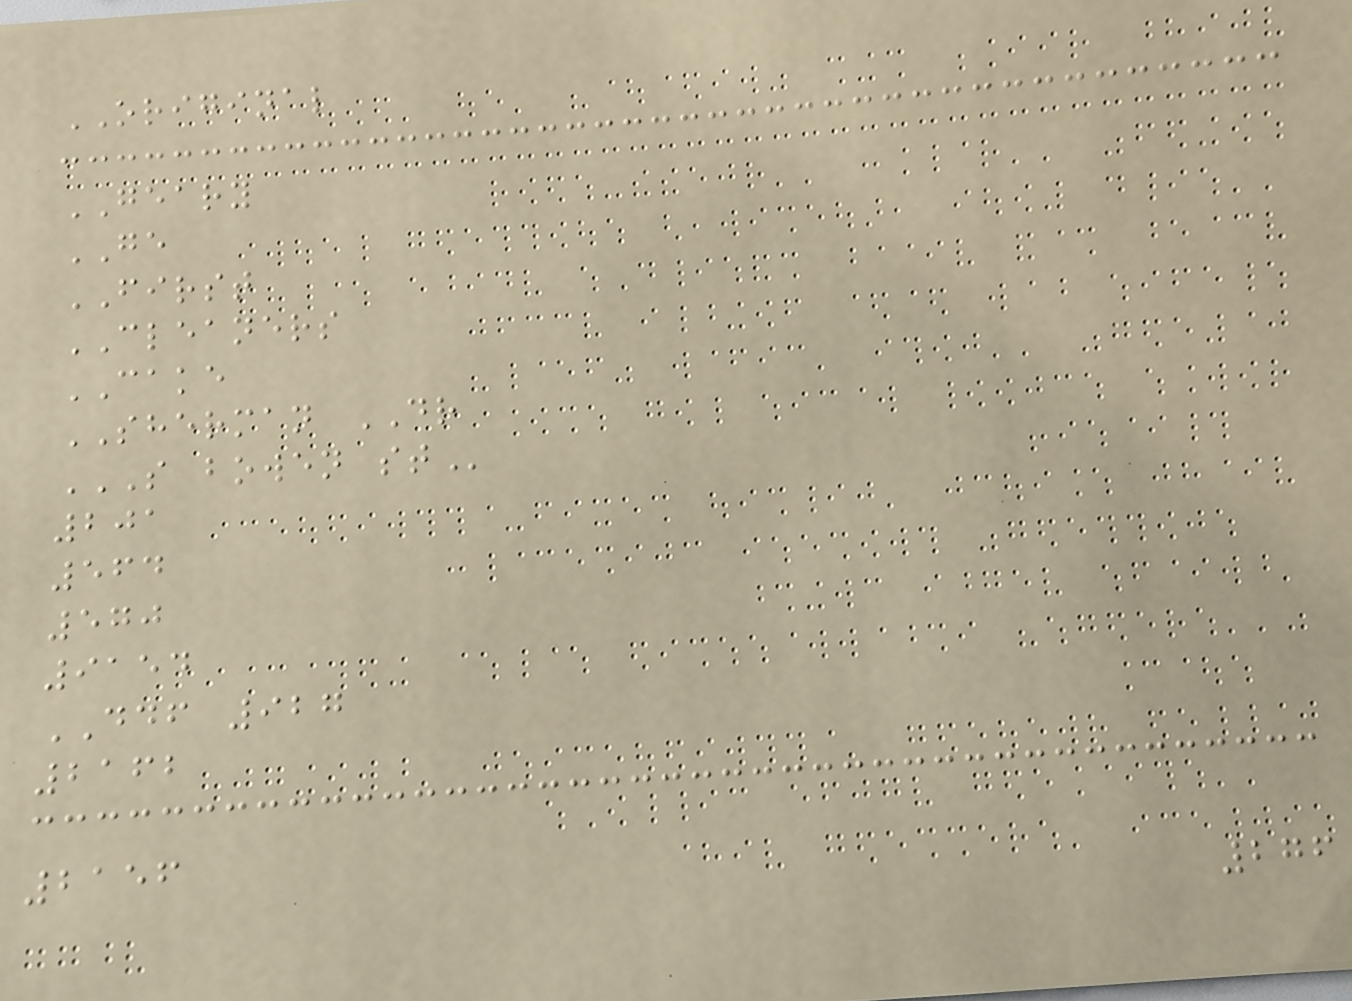ORIGINAL
GEARY
GE
FIRST
CLEANERS
CAKE
SHERMAN DR
S BOWEN ST
201
564
570
9154
DDF 927
2162
2156
276
